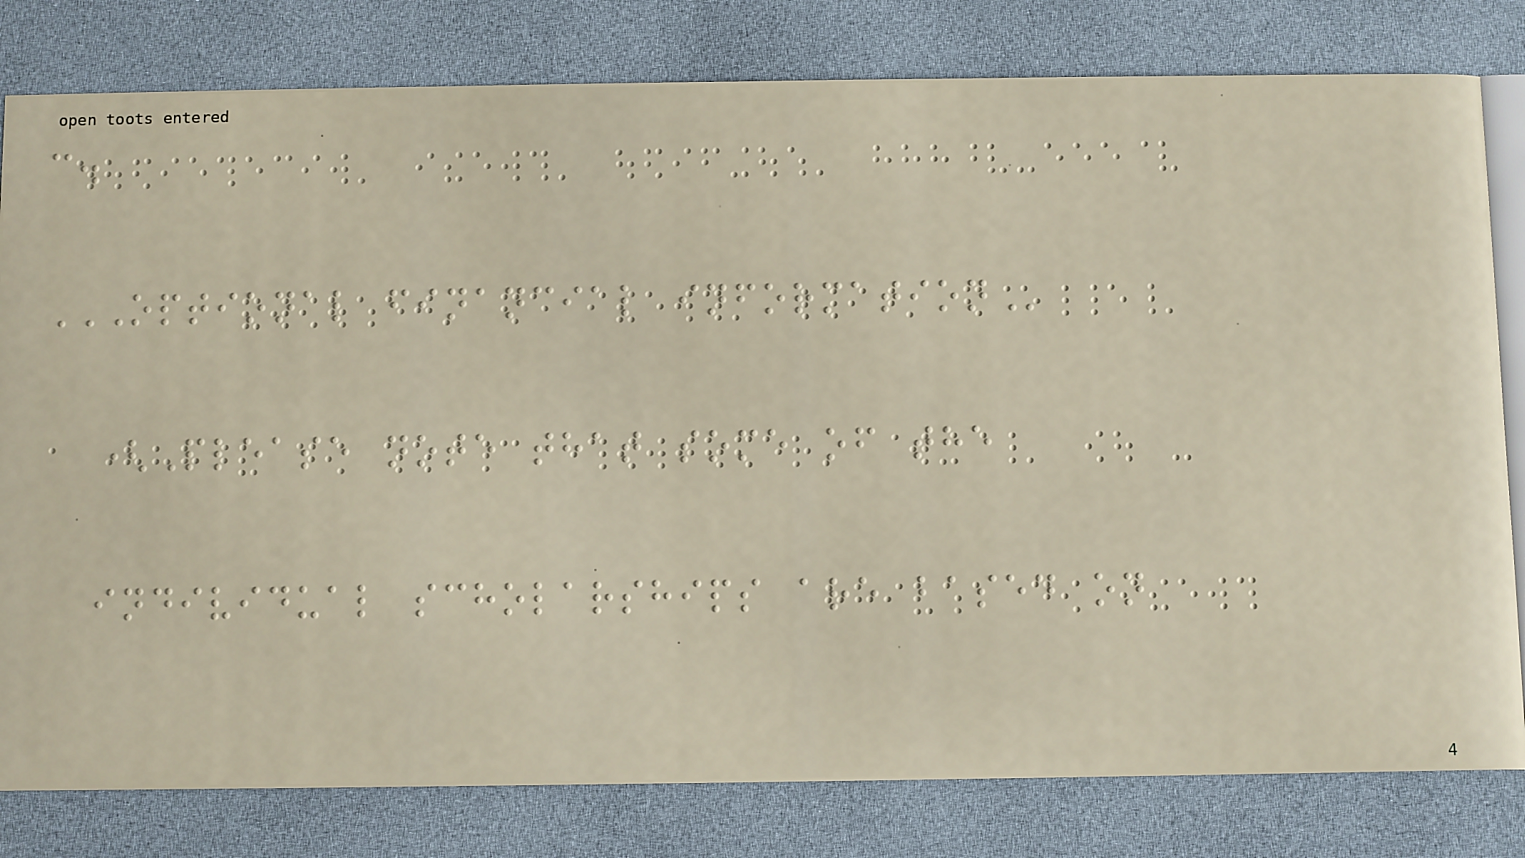c.
OPTIONAL FINANCIAL INFORMATION
(Please note that some of the
individual scholarships are based on
